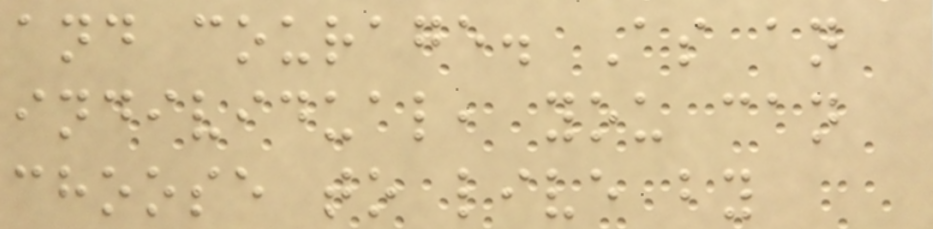and courage. As an
individual, you can
choose to live by
